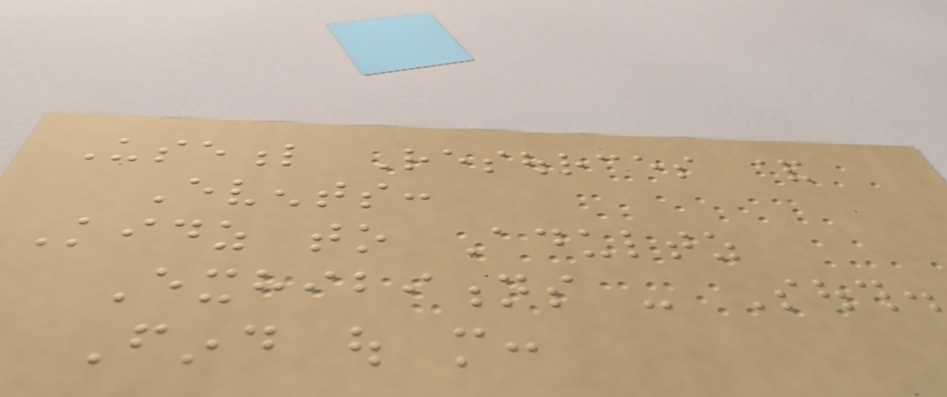Useful Resources &
Events:
Kidz to Adultz
Exhibitions - South.
Find out more:
